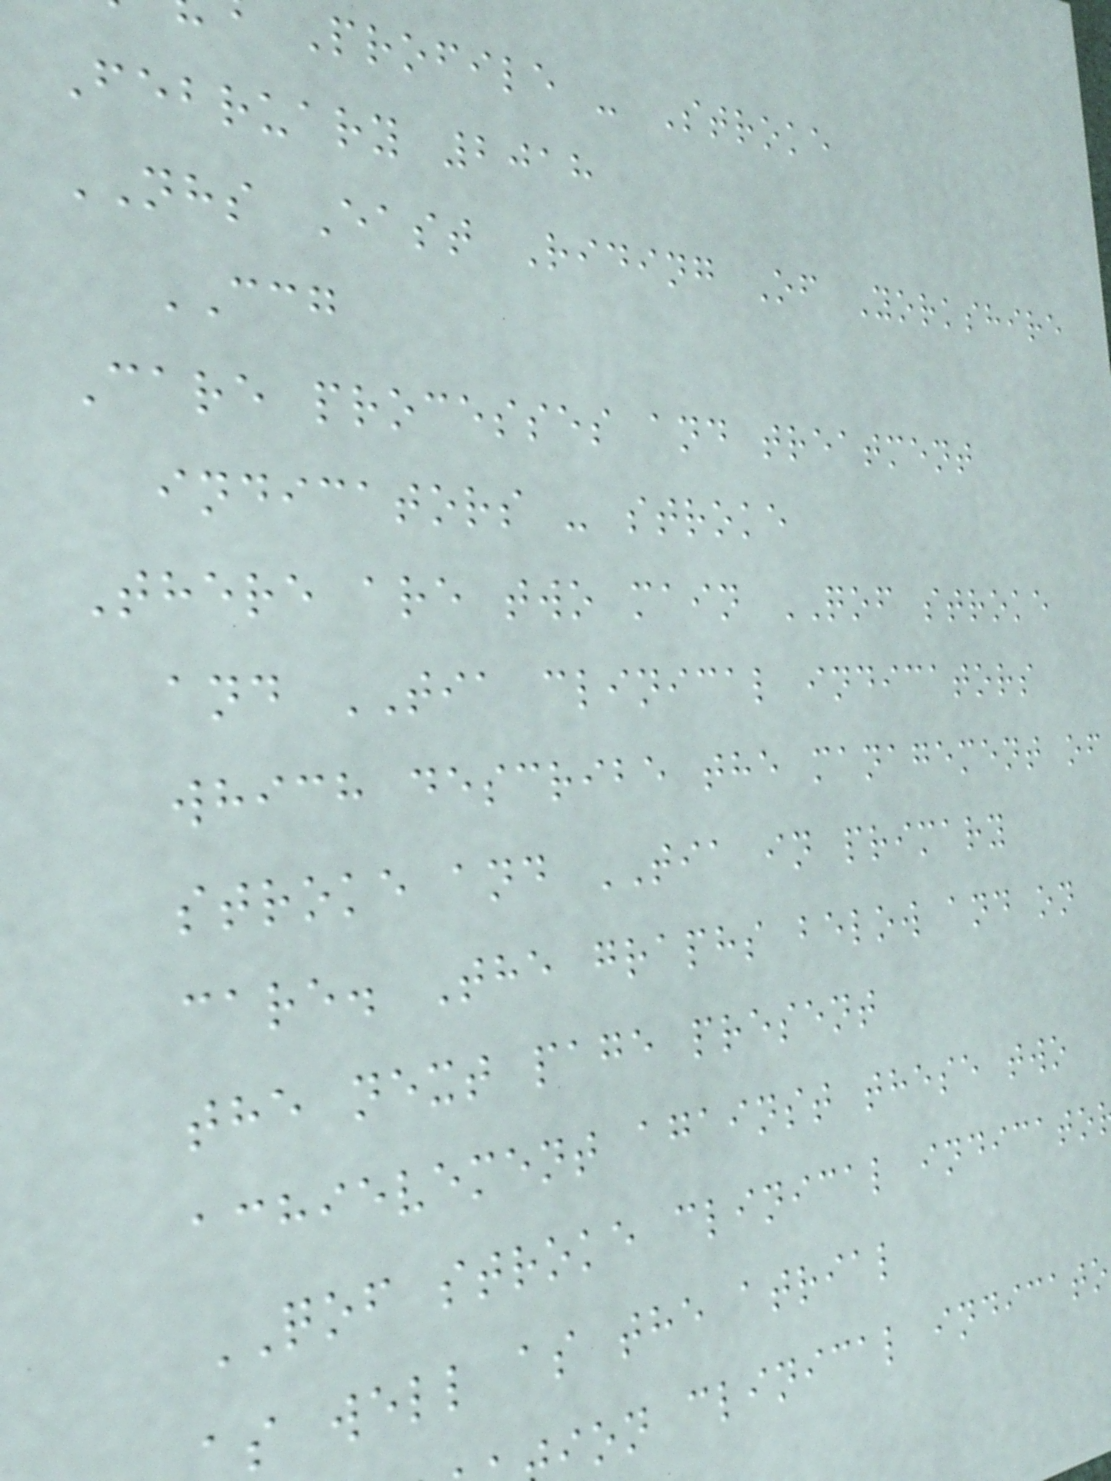Profile - Stroke
February 2018
NHS East Riding Of Yorkshire
CCG
Care processes and treatment
indicators - stroke
There are two main QOF stroke
and TIA clinical indicators
which describe the management of
stroke and TIA in primary
care. The graphs below and on
the next page present
achievement against these two
QOF stroke clinical indicato
s well as the atrial
ion clinical indicato
